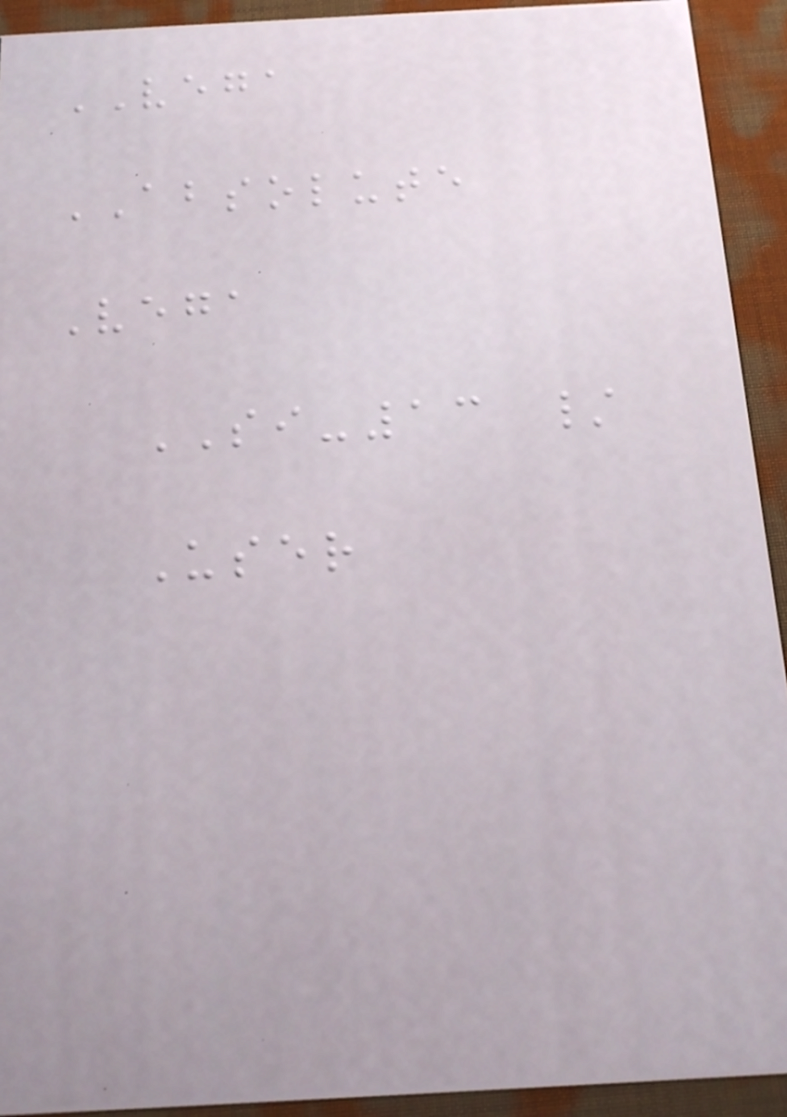VEGA
ABSOLUTE
Vega
SI-13 /
User
